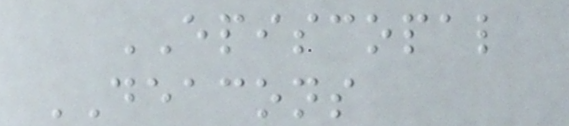EPISCOPAL
DEACONS
